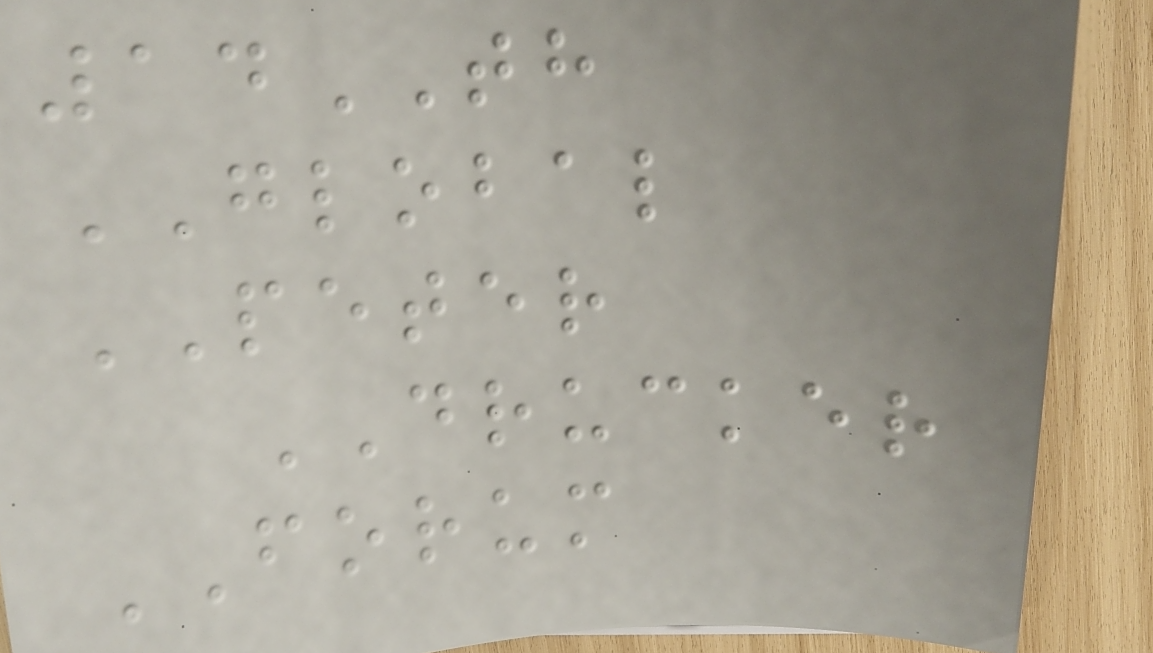14TH
GLOBAL
PETER
DRUCKER
FORUM
